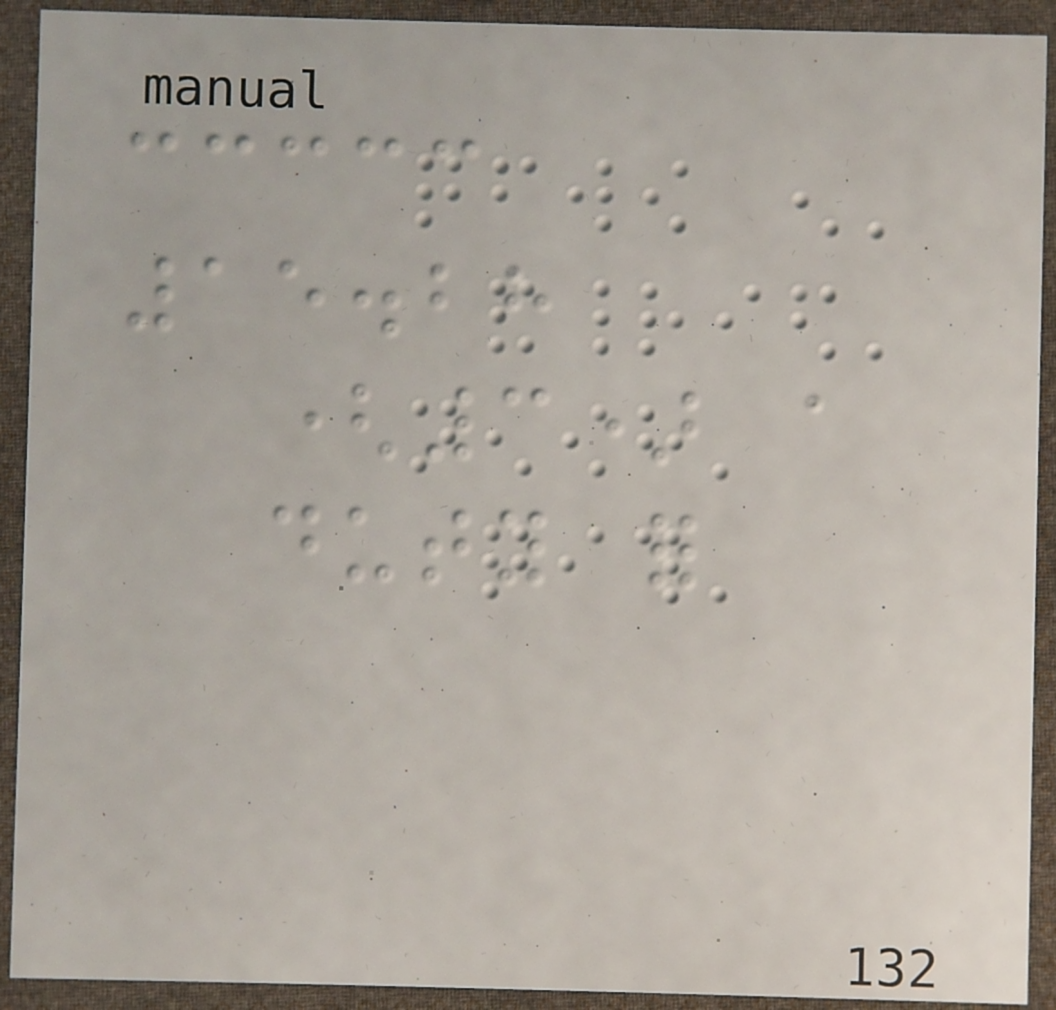15.28
(3) a
duty for
